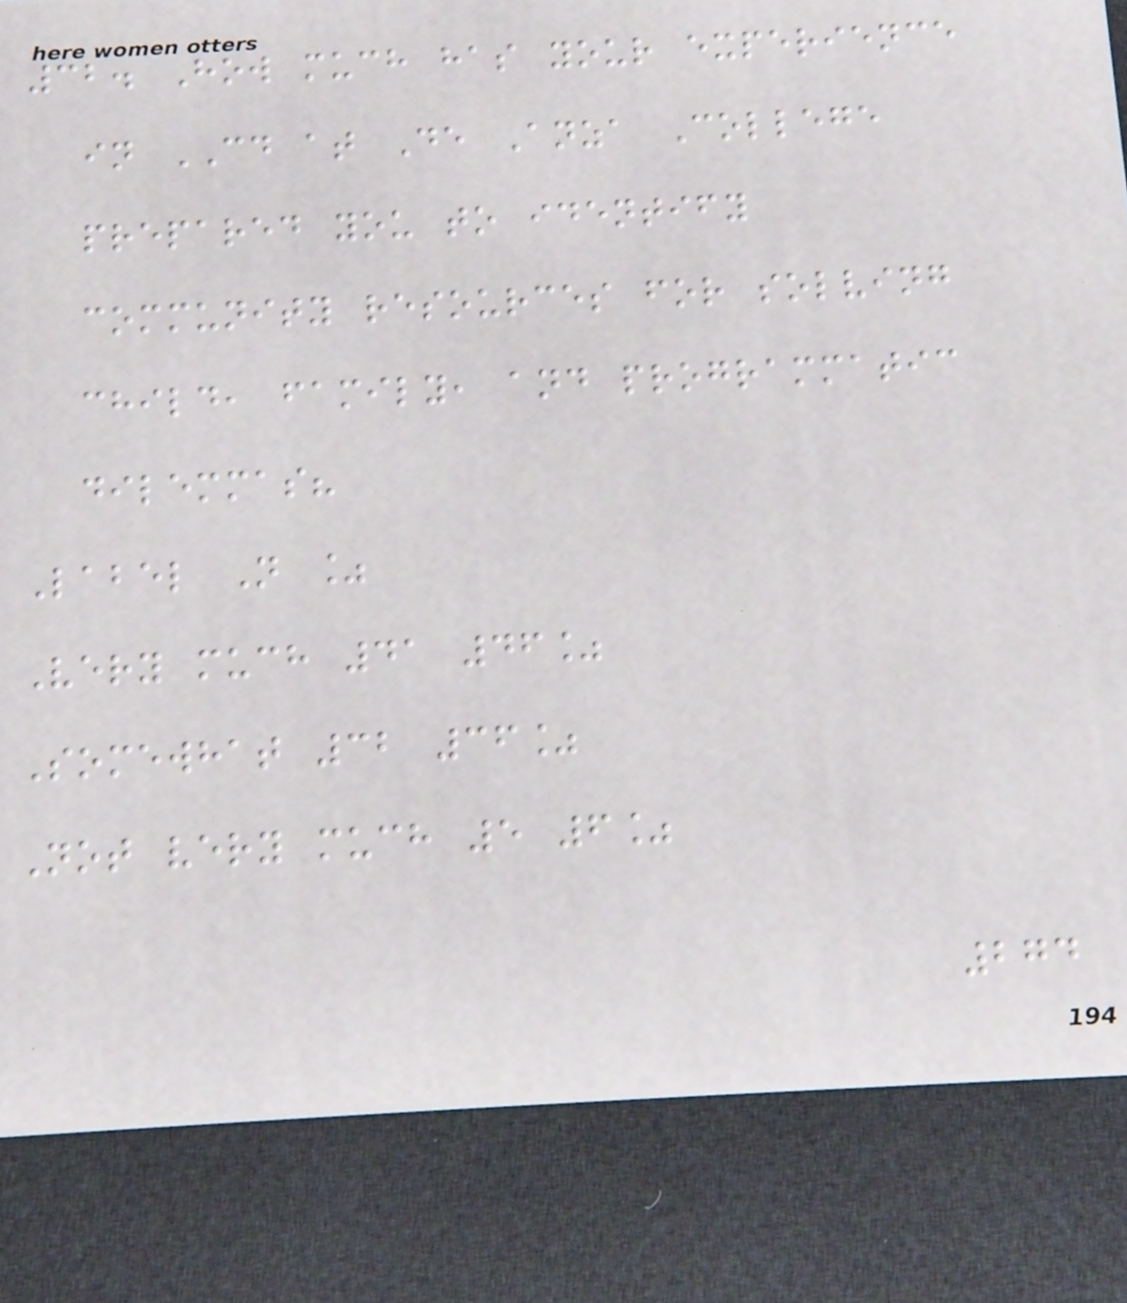32. How much has your experience
in CD at De Anza College
prepared you to identify
community resources for solving
child, family, and programmatic
dilemmas?
Label N %
Very much 41 46%
Somewhat 32 36%
Not very much 5 6%
274
